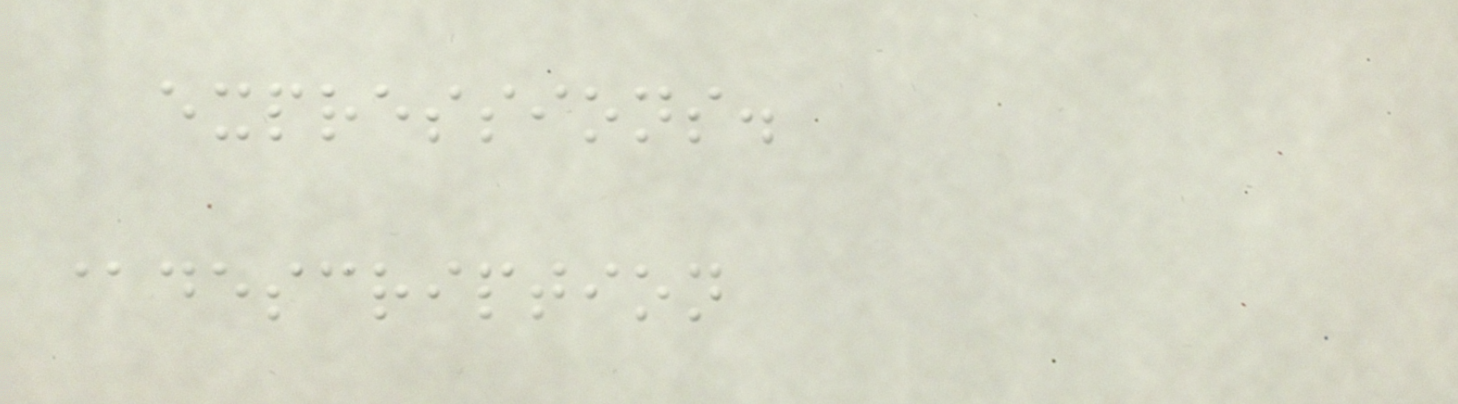expressions.
@description
